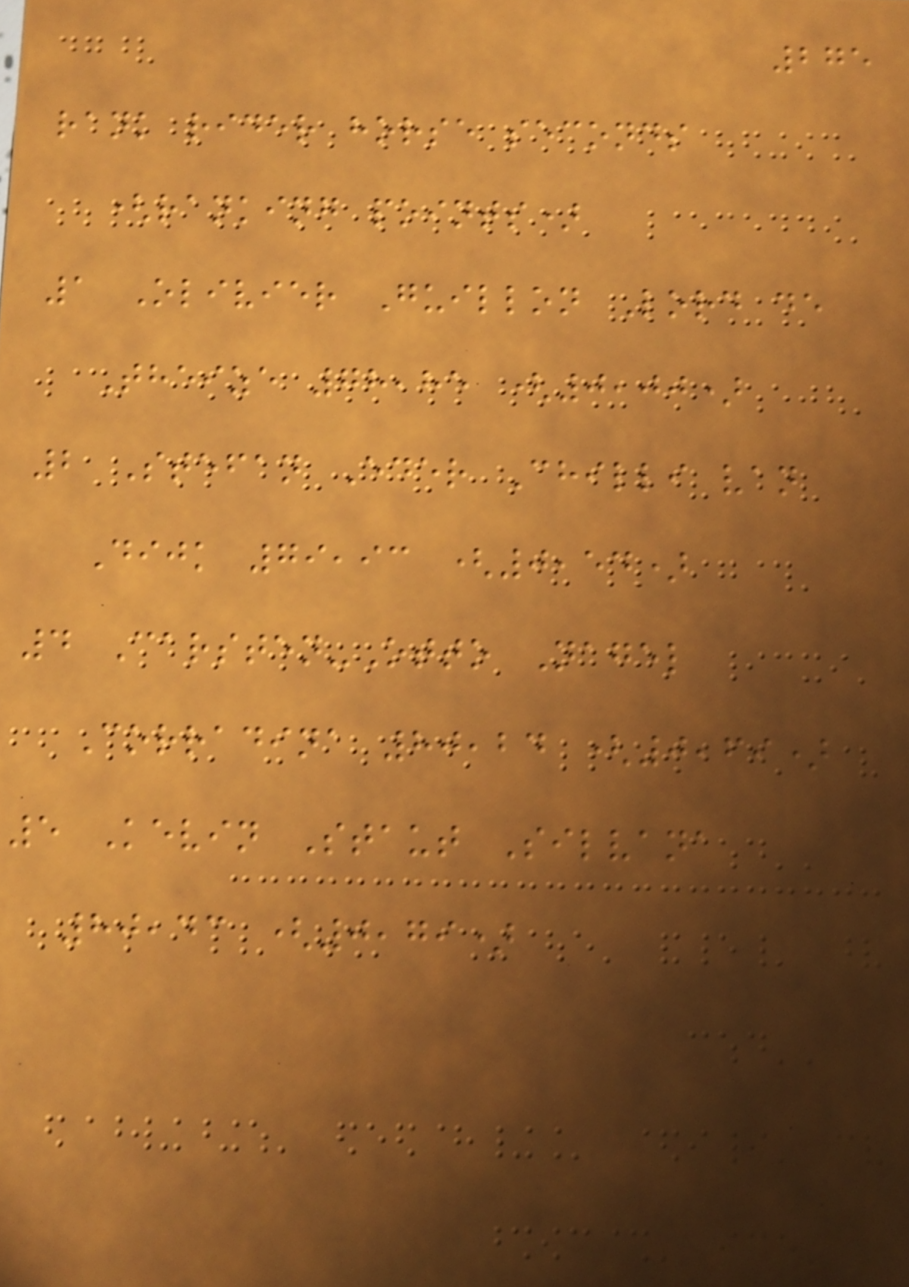275
rank rider horse seconds
(ranking points)
1 Olivier Guillon Lord de
Theize 78,85 (0,00)
2 Stefan Eder Chilli van
Dijk 79,93 (0,54)
4 Carsten-Otto Nagel
Corradina 80,24 (0,69)
5 Kevin Staut Silvana
80,43 (0,79)
